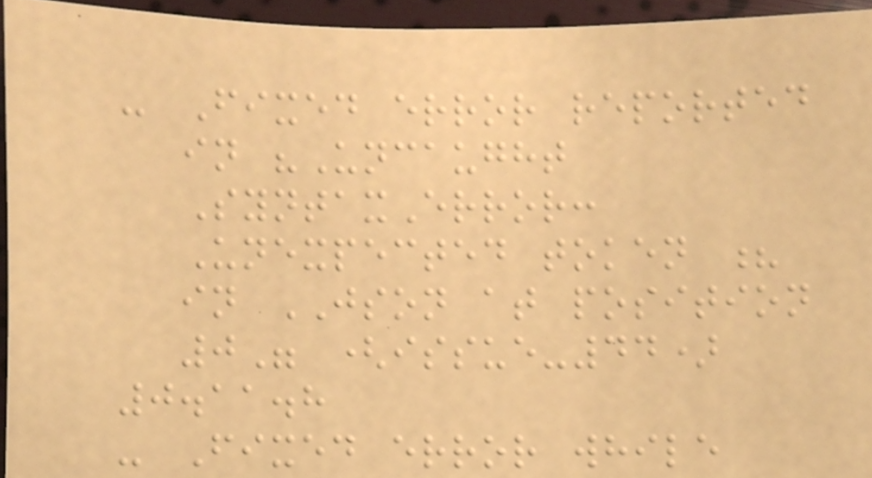- Fixed error reported
in "Uncaught
SyntaxError:
Unexpected token ?
in JSON at position
0" (issue-44)
0.11.8
- Fixed error while
